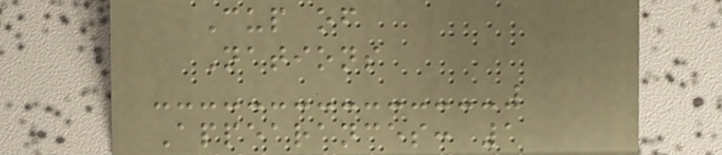Cup of
Nations
Appearances: 1
